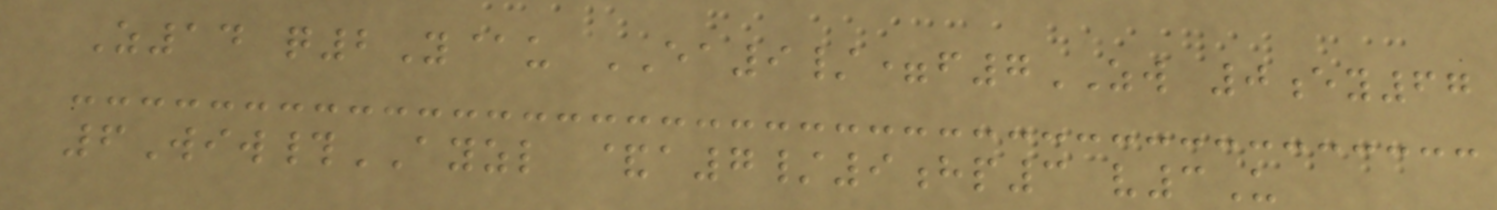Z14 q2Y@u EA9/=f7ZW 0ey67
6Wiw#AYZL &a7/9hp3 v3U
